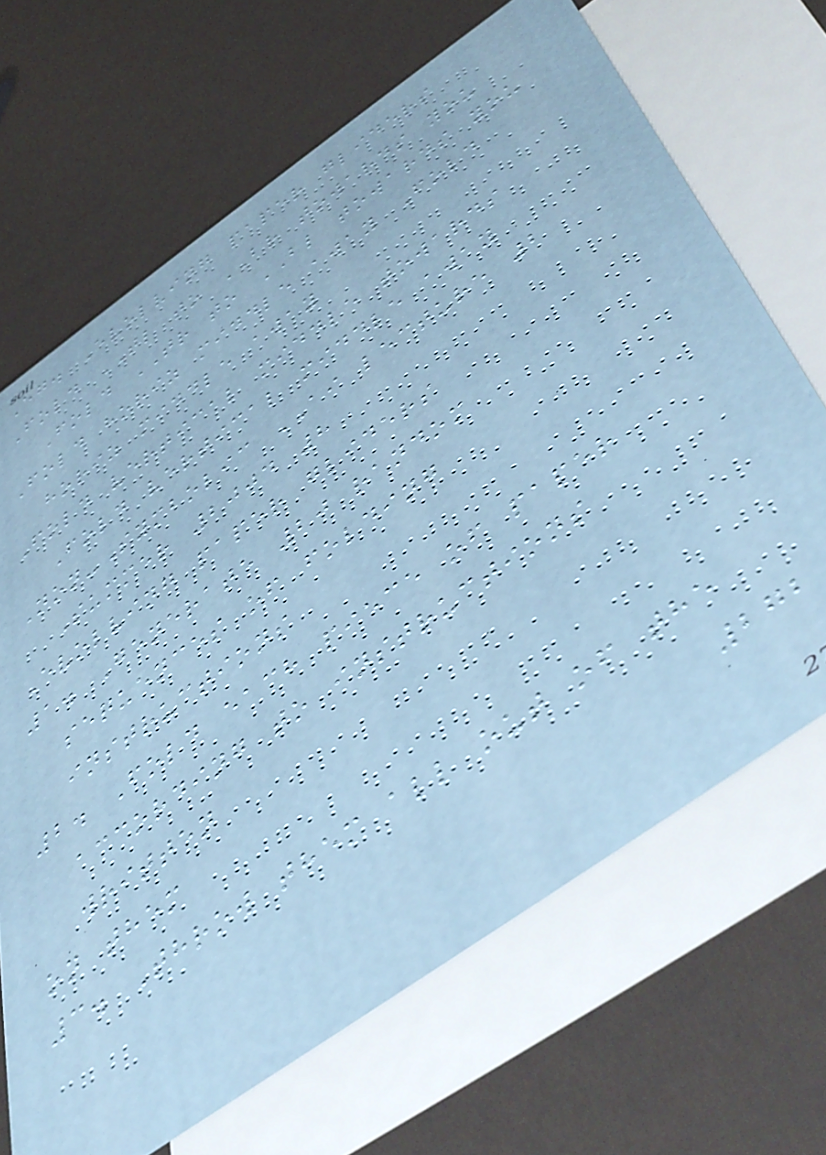Eg. Evolving paper gliders
Fold TL to BR towards you
Fold TR to BL towards you
Fold horiz middle away Fold
horiz middle away
Fold vertical middle towards
Fold vertical middle away
Non-Symbolic AI lecture 2
Summer 2004 8
Evolving paper gliders
1. Generate 20 random
sequences of folding
instructions
2. Fold each piece of paper
according to instructions
written
on them
3. Throw them all out of the
272
